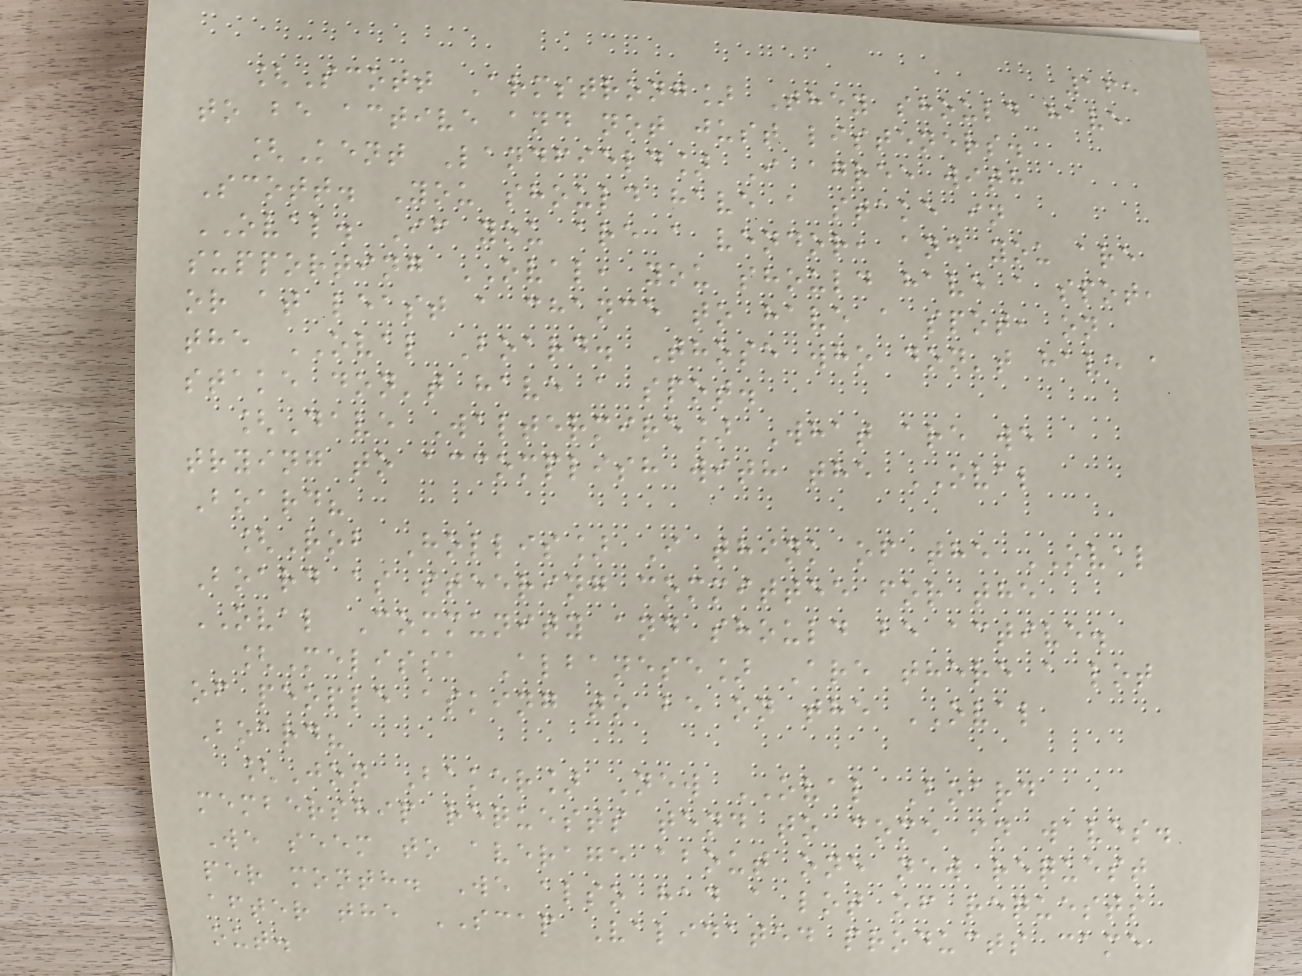165
[Scott Armstrong] They should have
to be active and not just listeners.
[Kent Landfield] I agree with
Scott. You should have a stake in
OVAL. If you are a vendor, and you are
supporting OVAL, you should have a spot,
or at least a chance to have a spot, on
the OVAL Board. Those who don't have a
stake don't have a spot.
[Dave Waltermire] What are we
trying to accomplish with the OVAL
Board?
[Rob Hollis] I think of the OVAL
Board as steering committee for the
OVAL Community and should be active.
[Melissa Albanese] Are there a lot
of people asking to be on the OVAL
Board?
[Jon Baker] New OVAL Board
membership requests tend to come in waves.
We seem to average about one new request
per month. We also had a lot of requests
after the SCAP Validated products came
out.
